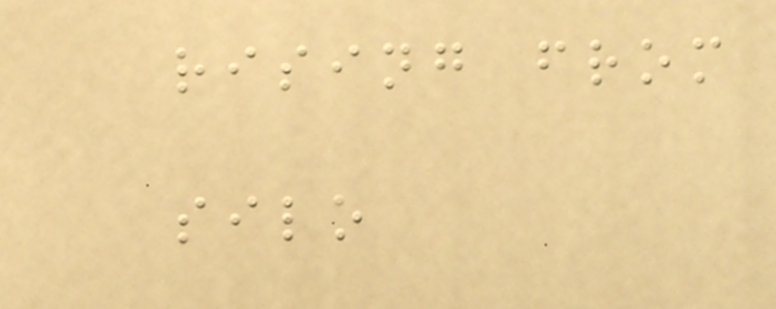rising from
silo
